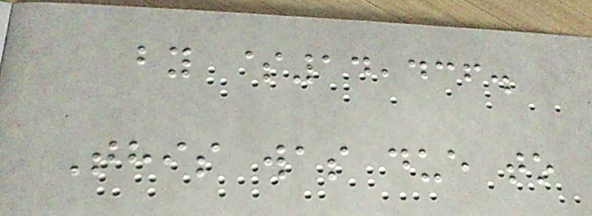by $14,436.
This was due to
